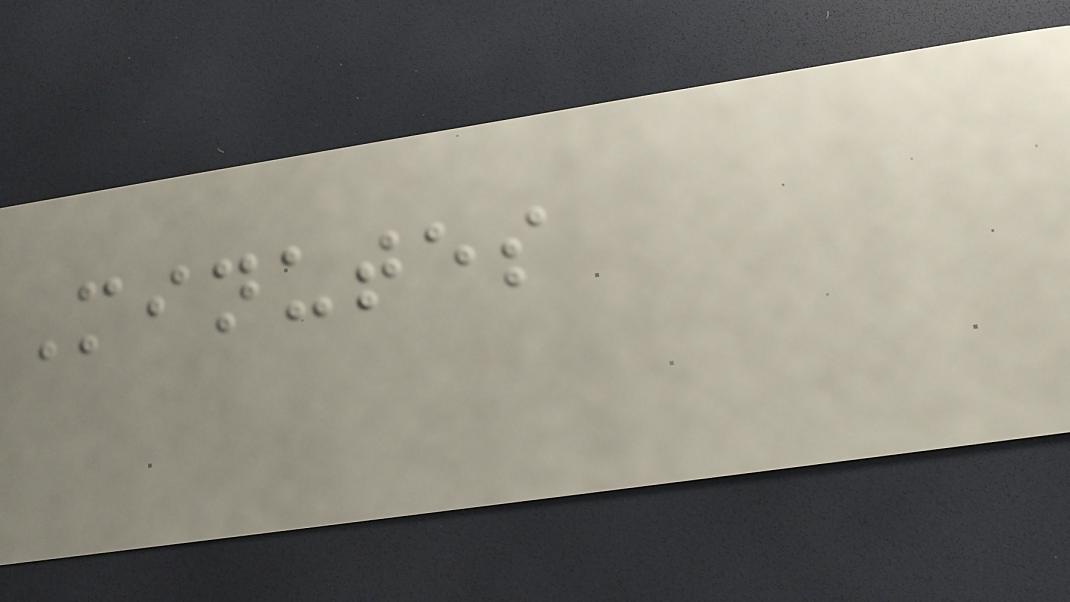Minutes
